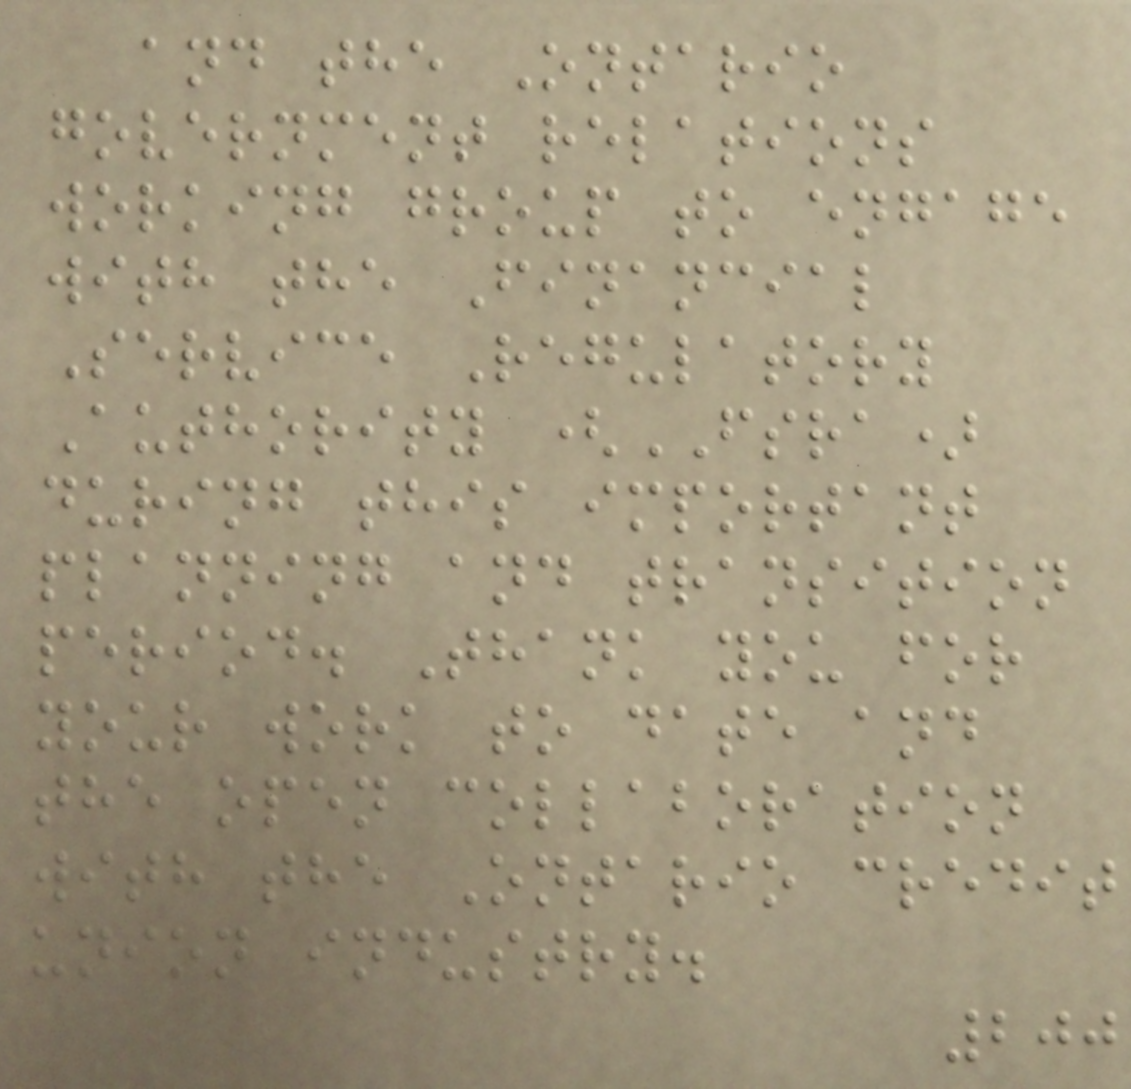and the Ontario
government relations
working group to engage
with the Financial
Service Regulatory
Authority (FSRA)
during this important
planning and transition
period. Thank you for
your work to date and
the open collaboration
with the Ontario credit
union industry.
200
